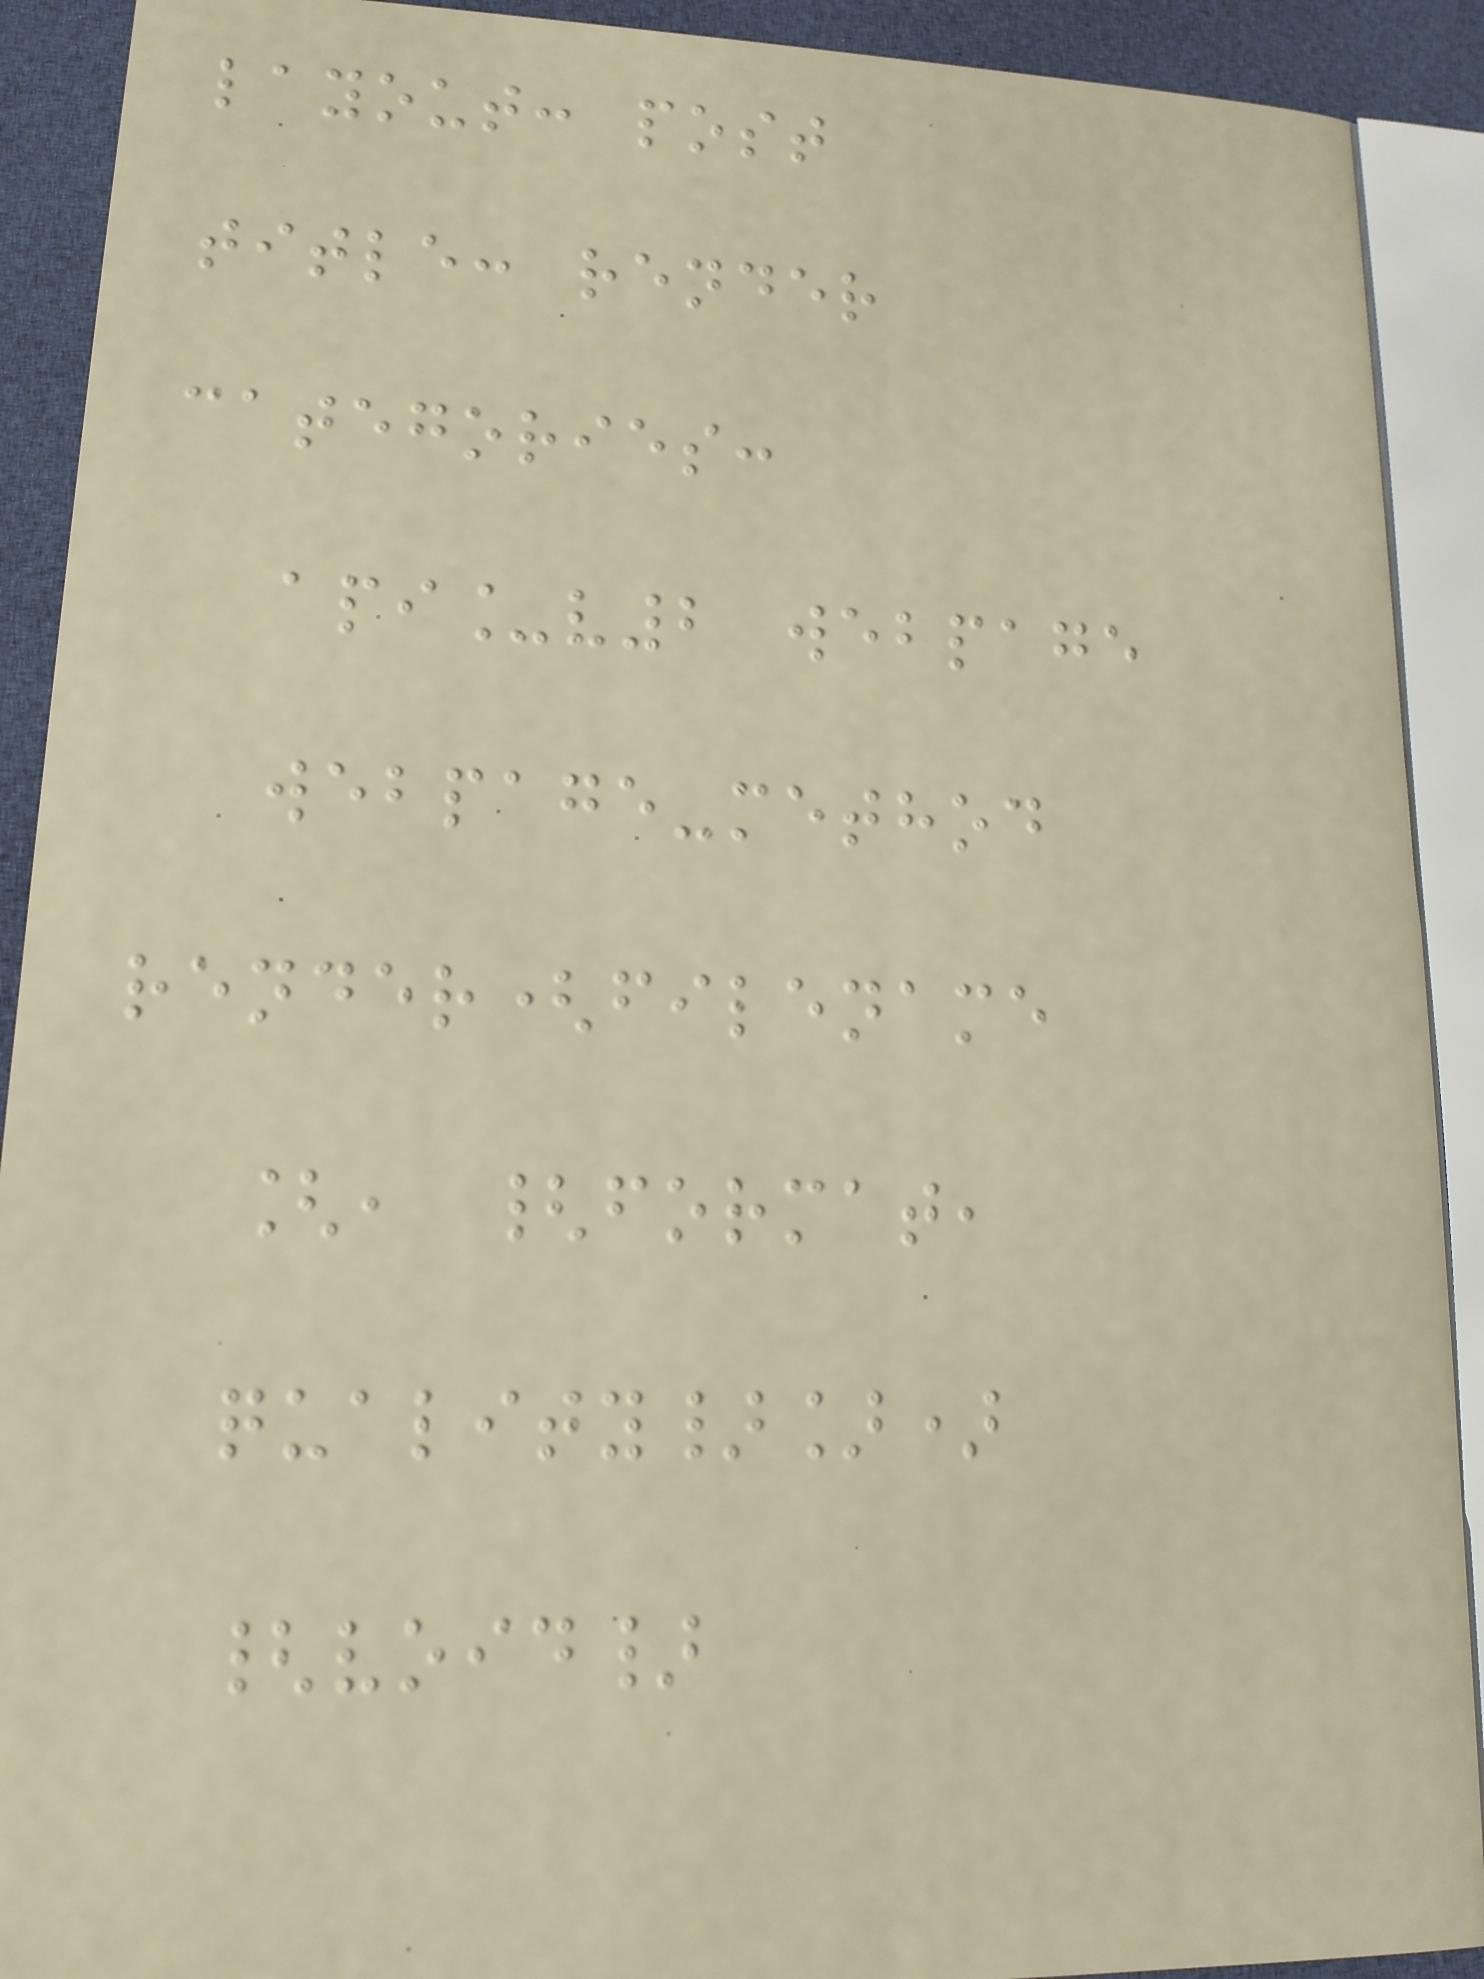layout: post
title: render
categories:
api_v2 webpage
webpage-method
render(filename
[, {format,
quality}])
{void}
